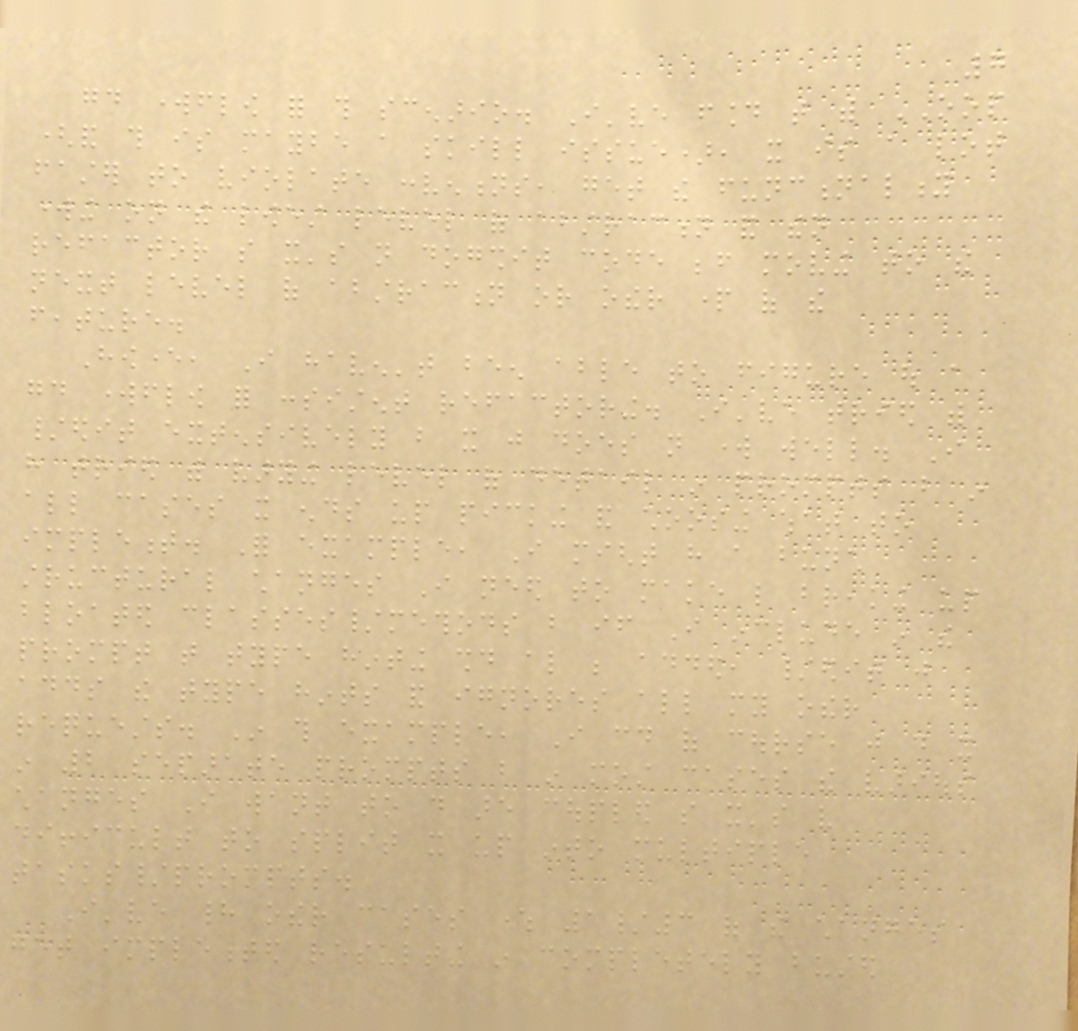7
good workflow for this scenario. I've found that with OOP
(and this is maybe a skill issue), it is a lot
faster to violate conventions, get the functionality
working on the lowest level of abstraction and then
refactor so it's not dogshit code before moving to the
next level of abstraction or other part of the
feature.
However, I haven't been able to figure out a
good workflow for consistent refactoring. I've tried with
/edit extensively but it just does not work well. I
have tried with varying level of detail in prompts but in
all cases it ends up picking and choosing what to
implement. For example, I might have a bunch
structural changes I need to make like breaking up
bloated classes/methods but if I include in the
prompt that type hinting should also be added, /edit just
adds the type hints and ignores all my other
requests. In this example, I could of course just do it
in 2 separate prompts but in most cases the various
changes I want to do are coupled so it's very
difficult to split it up into multiple
tasks/prompts.
I've had other cases where 1/3 of the changes
get implemented resulting in completely busted
